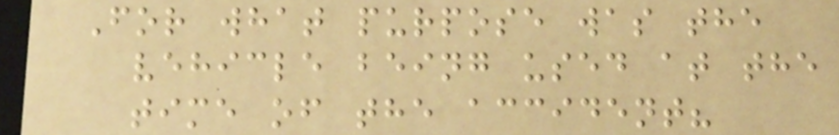For what purpose was the
vehicle being used at the
time of the accident?
